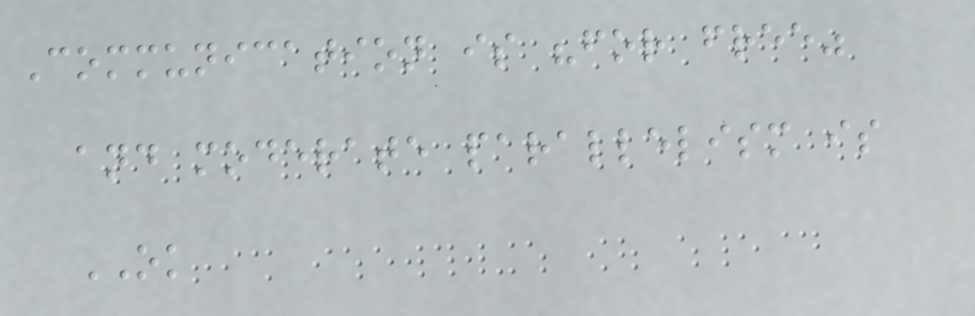Communication is "for free"
and moderate parallelism is
OK
